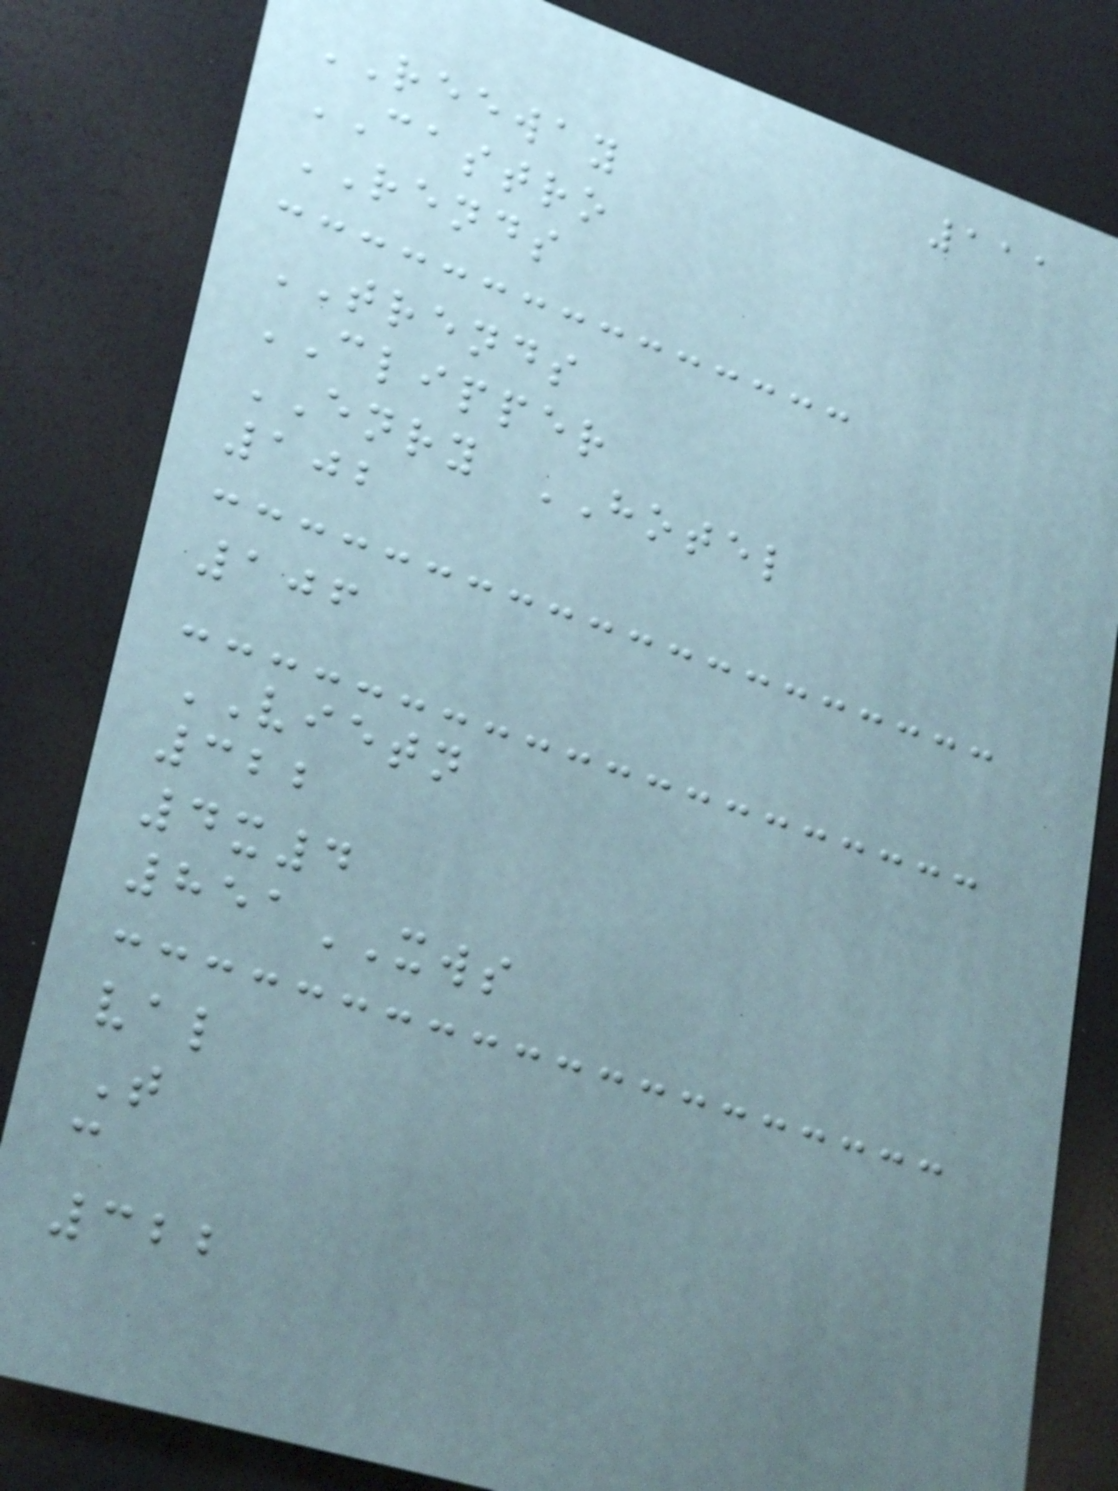111
REEWAY
CASTRO
RENDS
TRENDS
CLIPPER
ENRY HOTEL
102
106
VIETN
322
4x4
851XWS
val
T
c
322
